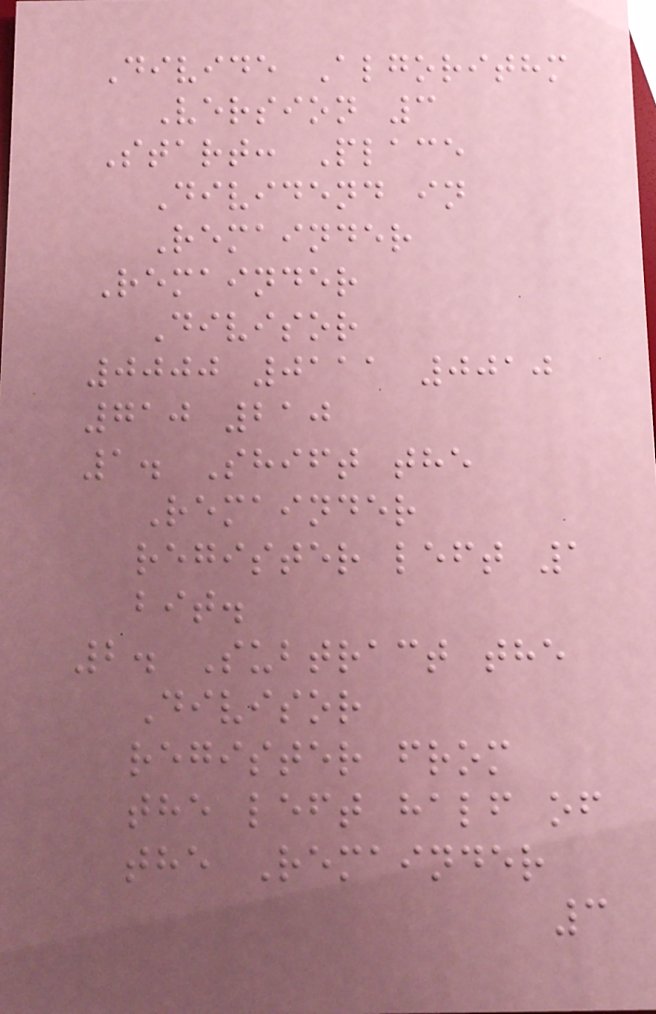Divide Algorithm
Version 3
Start: Place
Dividend in
Remainder
Remainder
Divisor
0000 0111 0010
710 210
1. Shift the
Remainder
register left 1
bit.
2. Subtract the
Divisor
register from
the left half of
the Remainder
3
